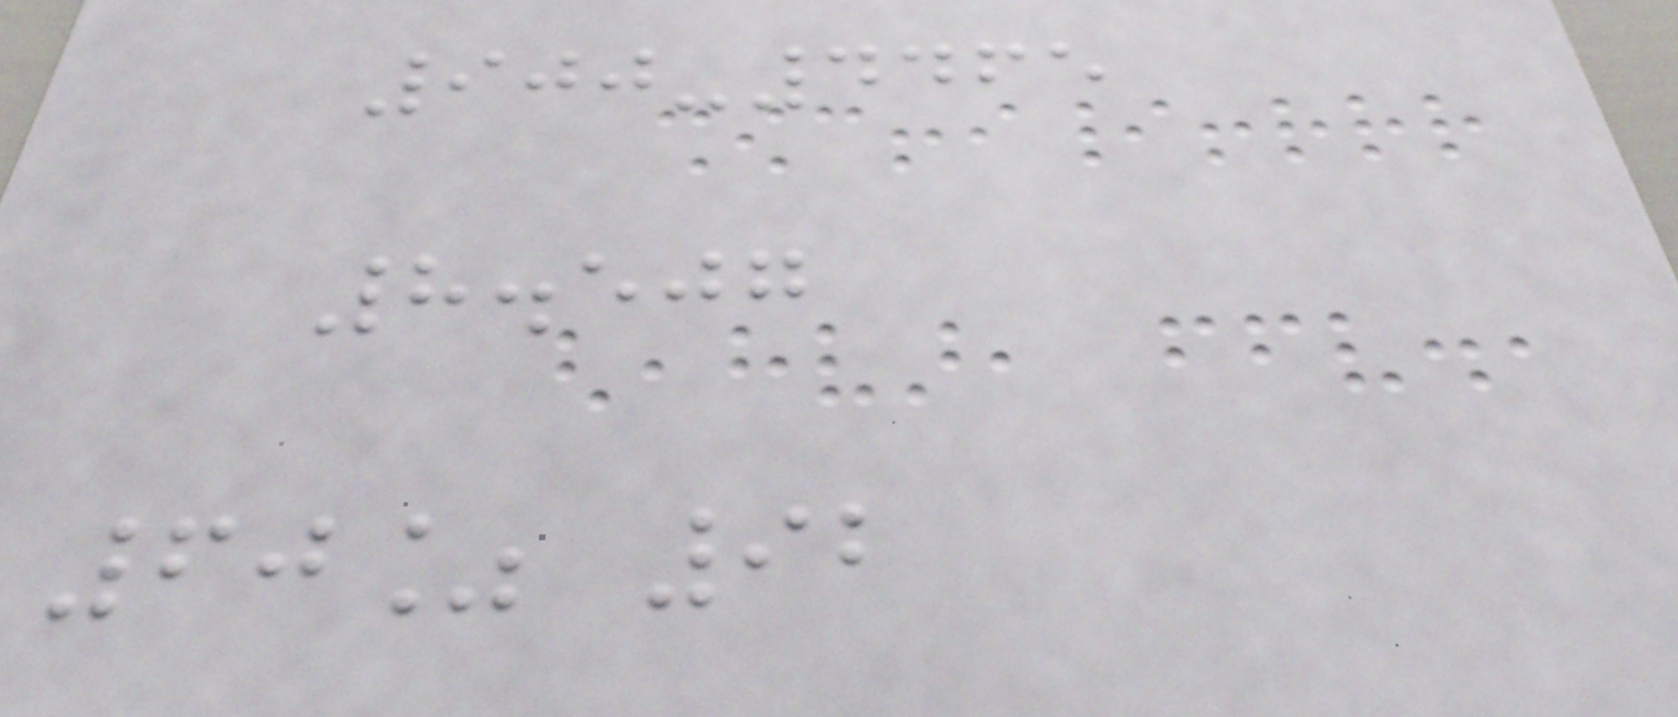900-4465
8.507
60% 92
